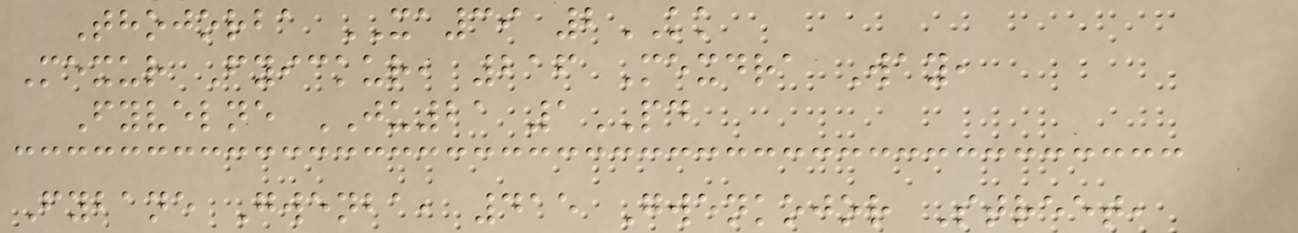Thojorba XA39 2KK
Mexur Fyickur, 216 Mexdra Way,
Fyvelne JU21 1PD
Fybane Gwenba, 415 Gwenkojor Street,
